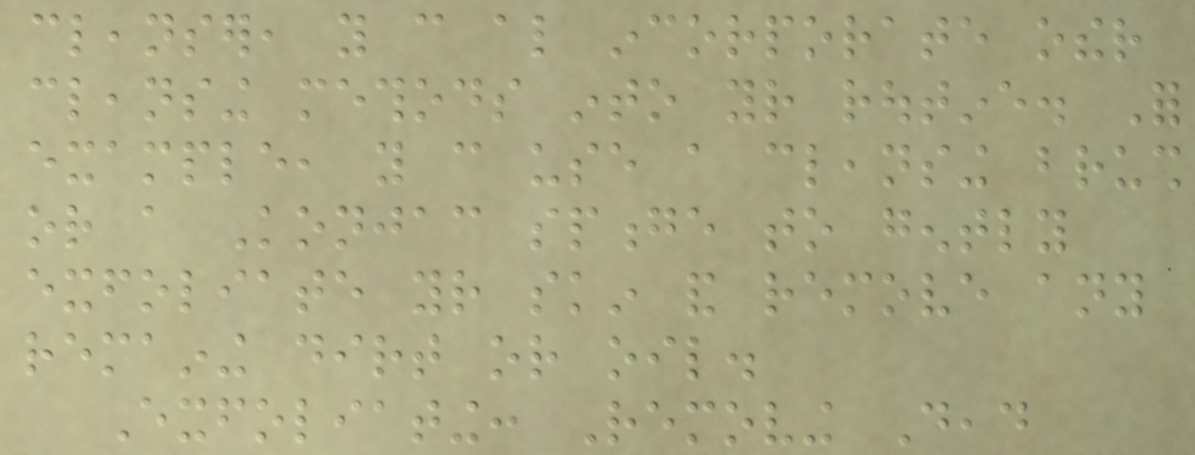cleanser, you can also incorporate other
cleansing methods into your routine. For
example, you can use a cleansing brush
or a Konjac sponge to gently
exfoliate your skin and remove any
remaining dirt or oil.
Exfoliating: Removing Dead
